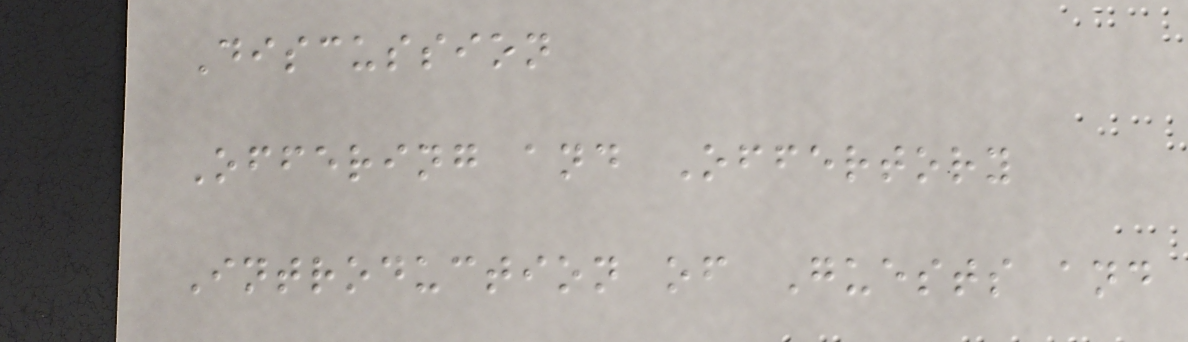Discussion
Offering and Offertory
Introduction of Guests and
